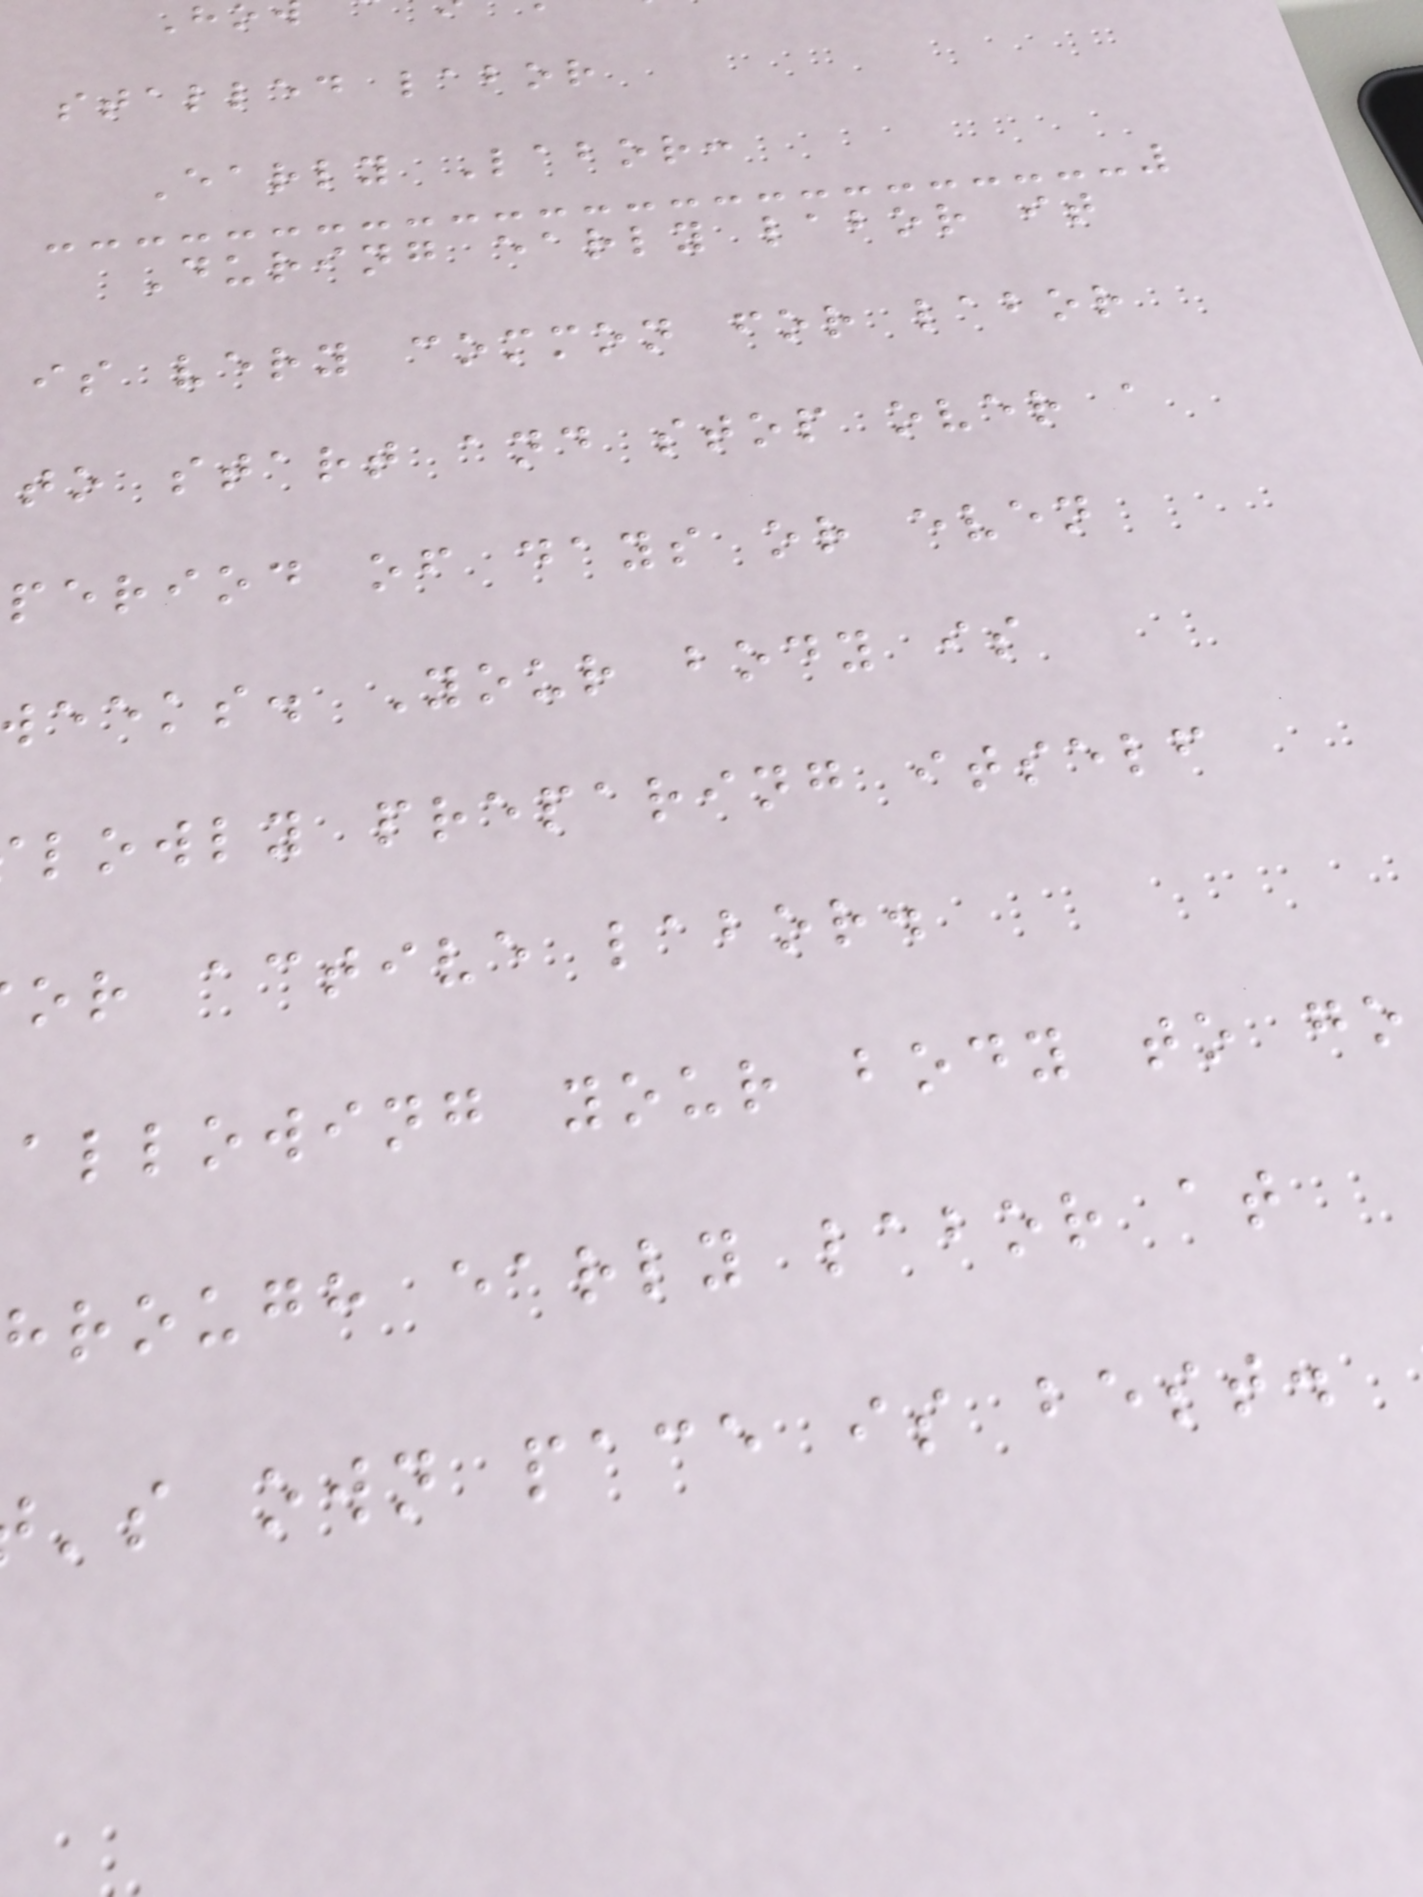stalled labor
Early Labor:
During early labor it
is very common for labor
to start and stop over a
period of days or even
eeks. Your body is
lowly preparing itself
or active labor.
allowing your body to go
hrough early labor at
's own pace is best.
